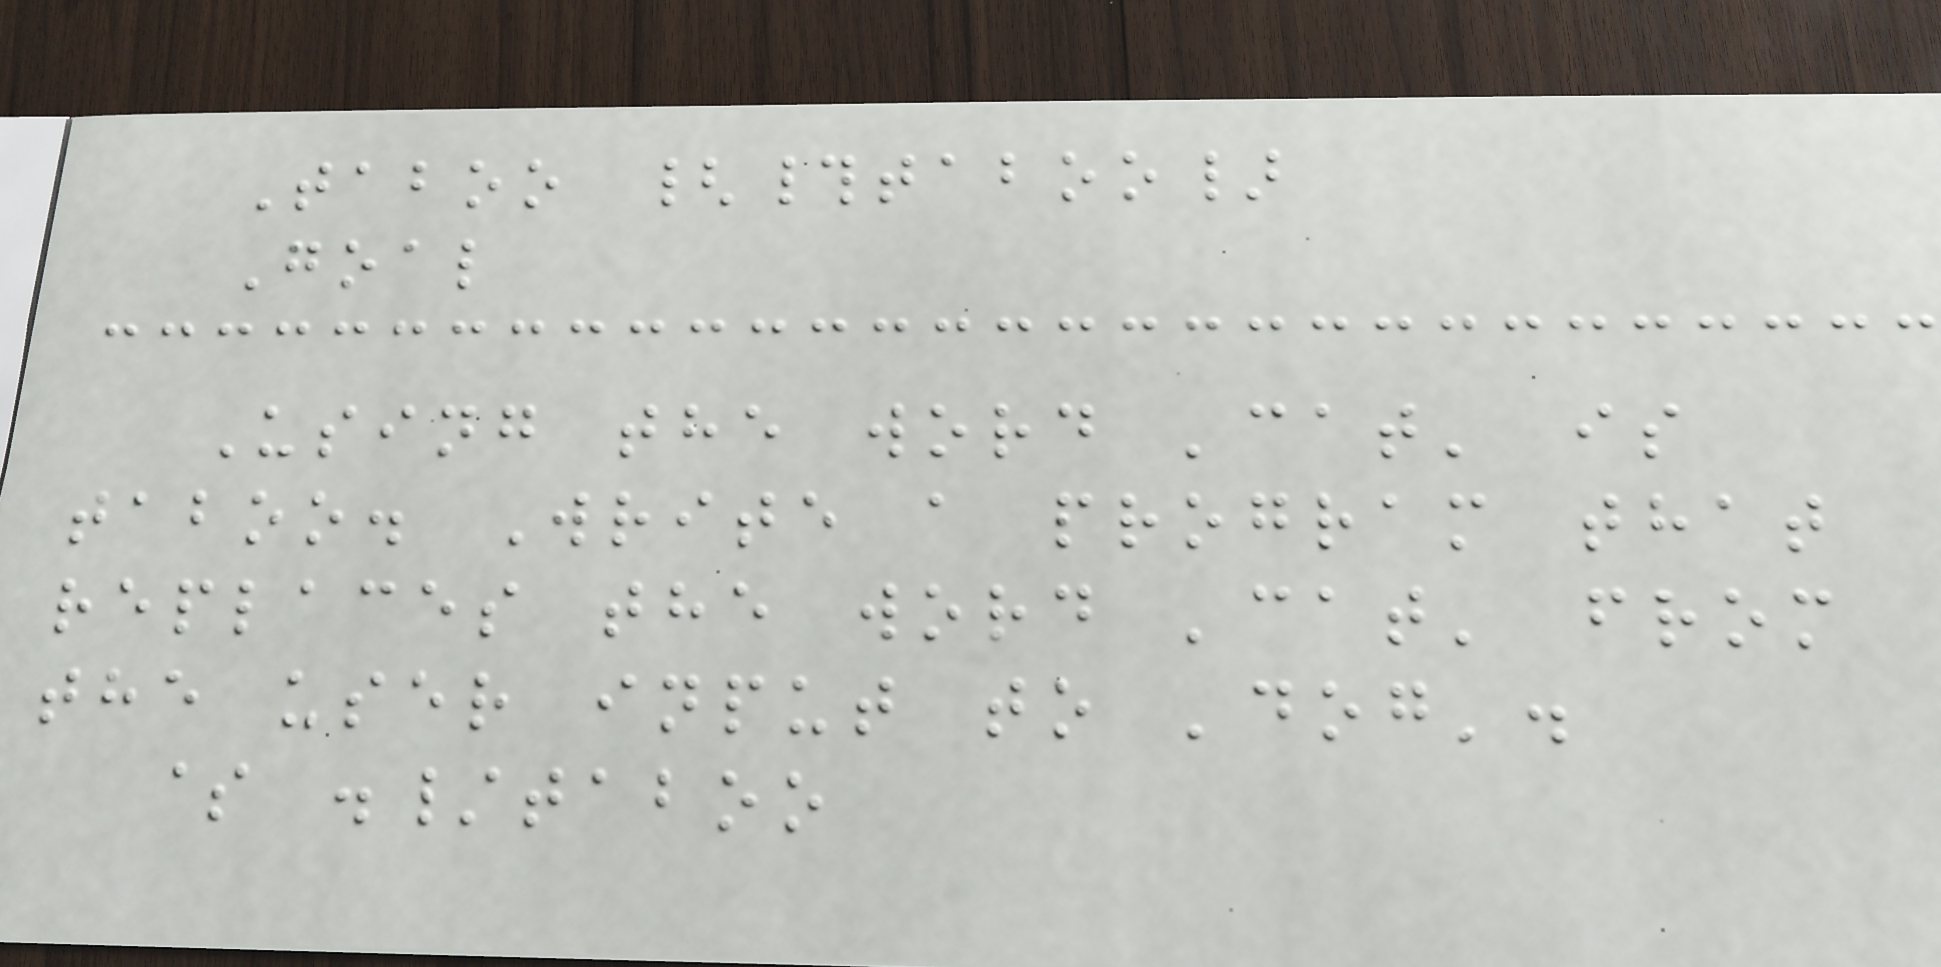Taboo {#taboo}
Goal
Using the word 'cat' is
taboo. Write a program that
replaces the word 'cat' from
the user input to 'dog'.
$ ./taboo
